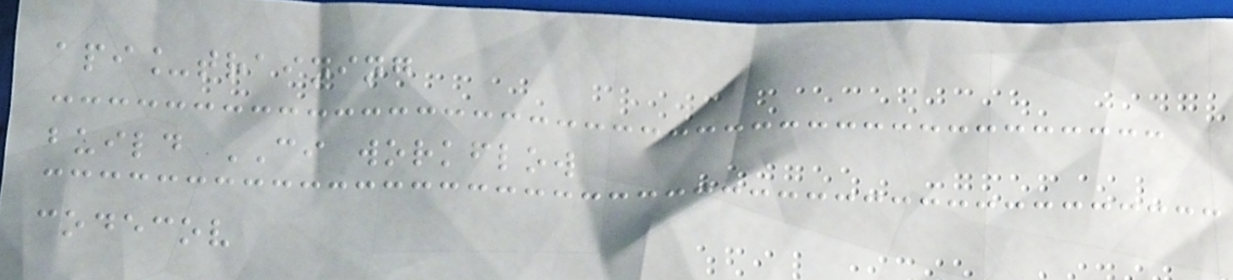api_training
build CI workflow
codecov
